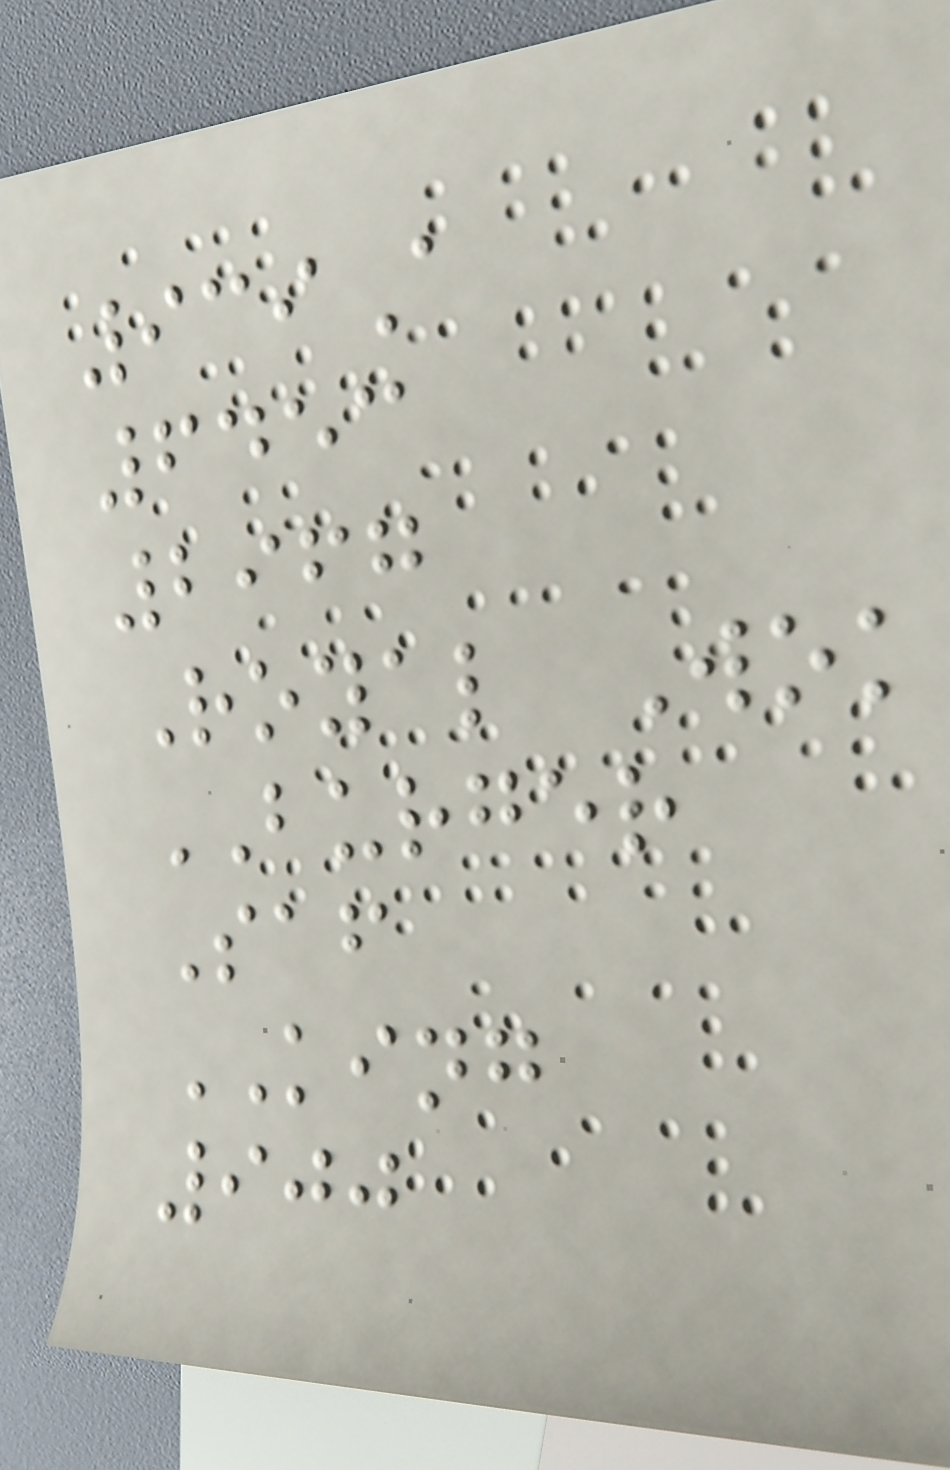939A
6453
2967
Royal Wok
BURGER
Saf
KING
900
